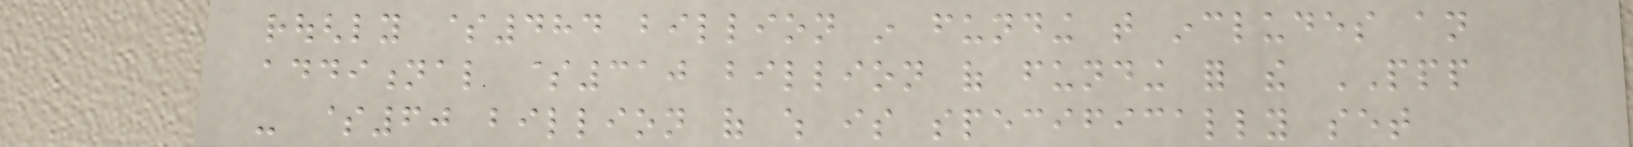roughly $484 billion in funding that includes an
additional $310 billion of funding for the PPP
- $60 billion of which is specifically set
